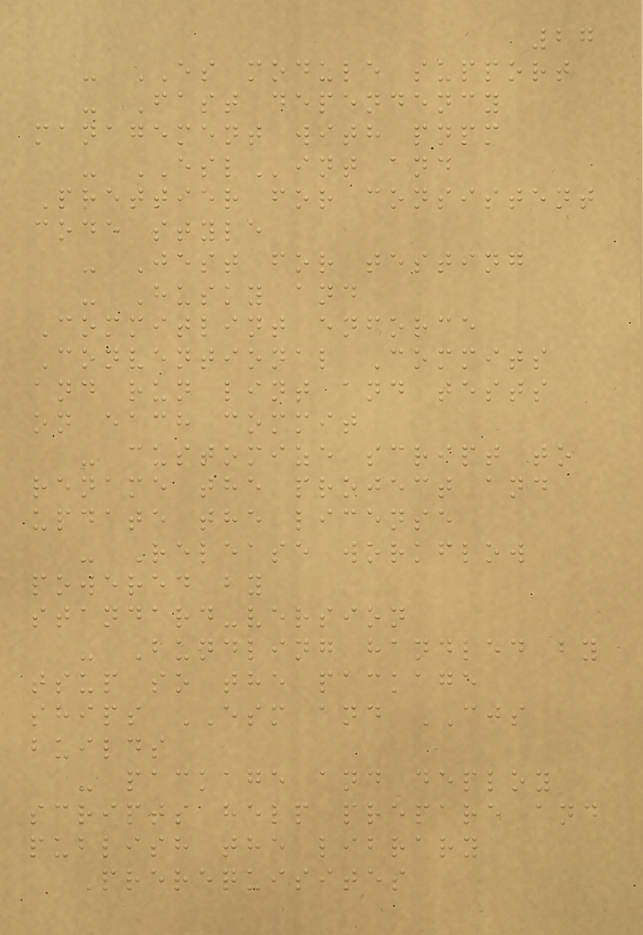27
- ES module support
- Fast dependency
management with pnpm
- ESLint and
Prettier for consistent
code style
- Jest for testing
- Husky and
Commitlint enforce
Conventional Commits
and run lint and tests
on each commit
- customize script to
rename the project and
update the license
- Release workflow
powered by
standard-version
- Bundling handled by
tsup so the package
ships ESM and CJS
builds
- package and deploy
scripts help prepare and
publish the library
Prerequisites
